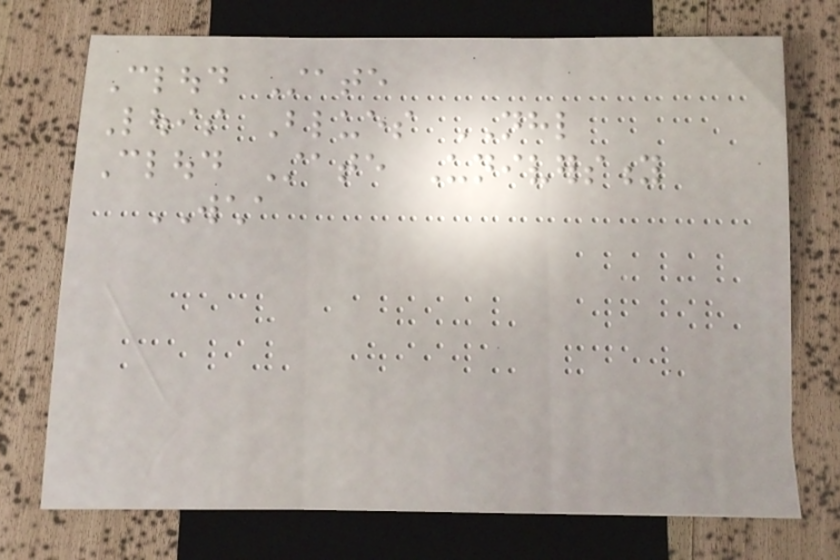Cloud State
Louis Blues NHL
Cloud State University
WCHA
